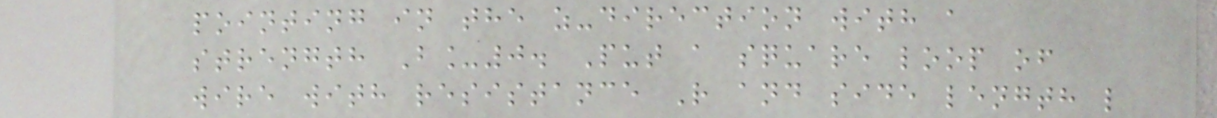pointing in the z-direction with a
strength B_0. Put a square loop of
wire with resistance R and side length l
